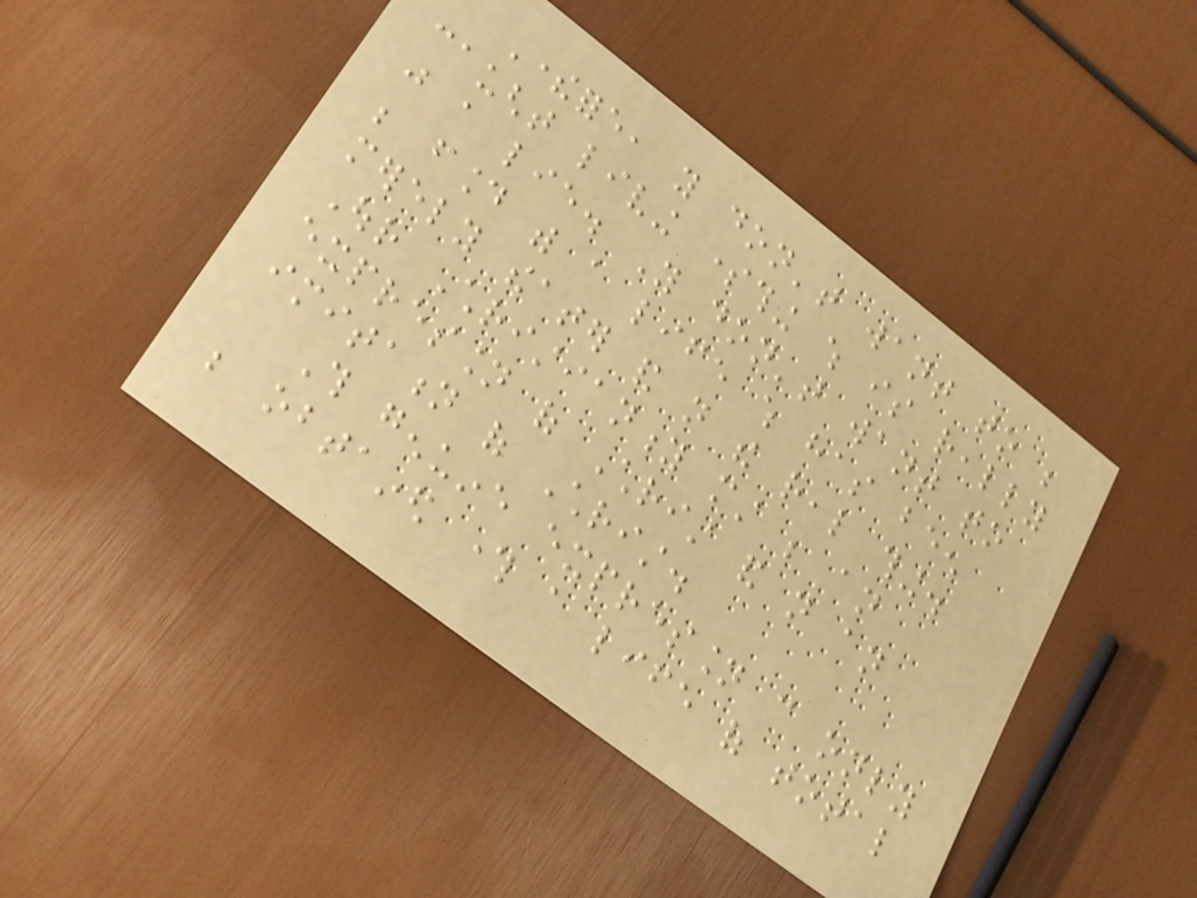Therefore, you don't want to be
caught living something which is really
just a lie. You don't want to
be found with a life which has been
merely theater and not the real thing.
Our Christianity must be an
expression of Christ and not an
imitation of Christ.
This genuine expression can only
be obtained through a life of total
